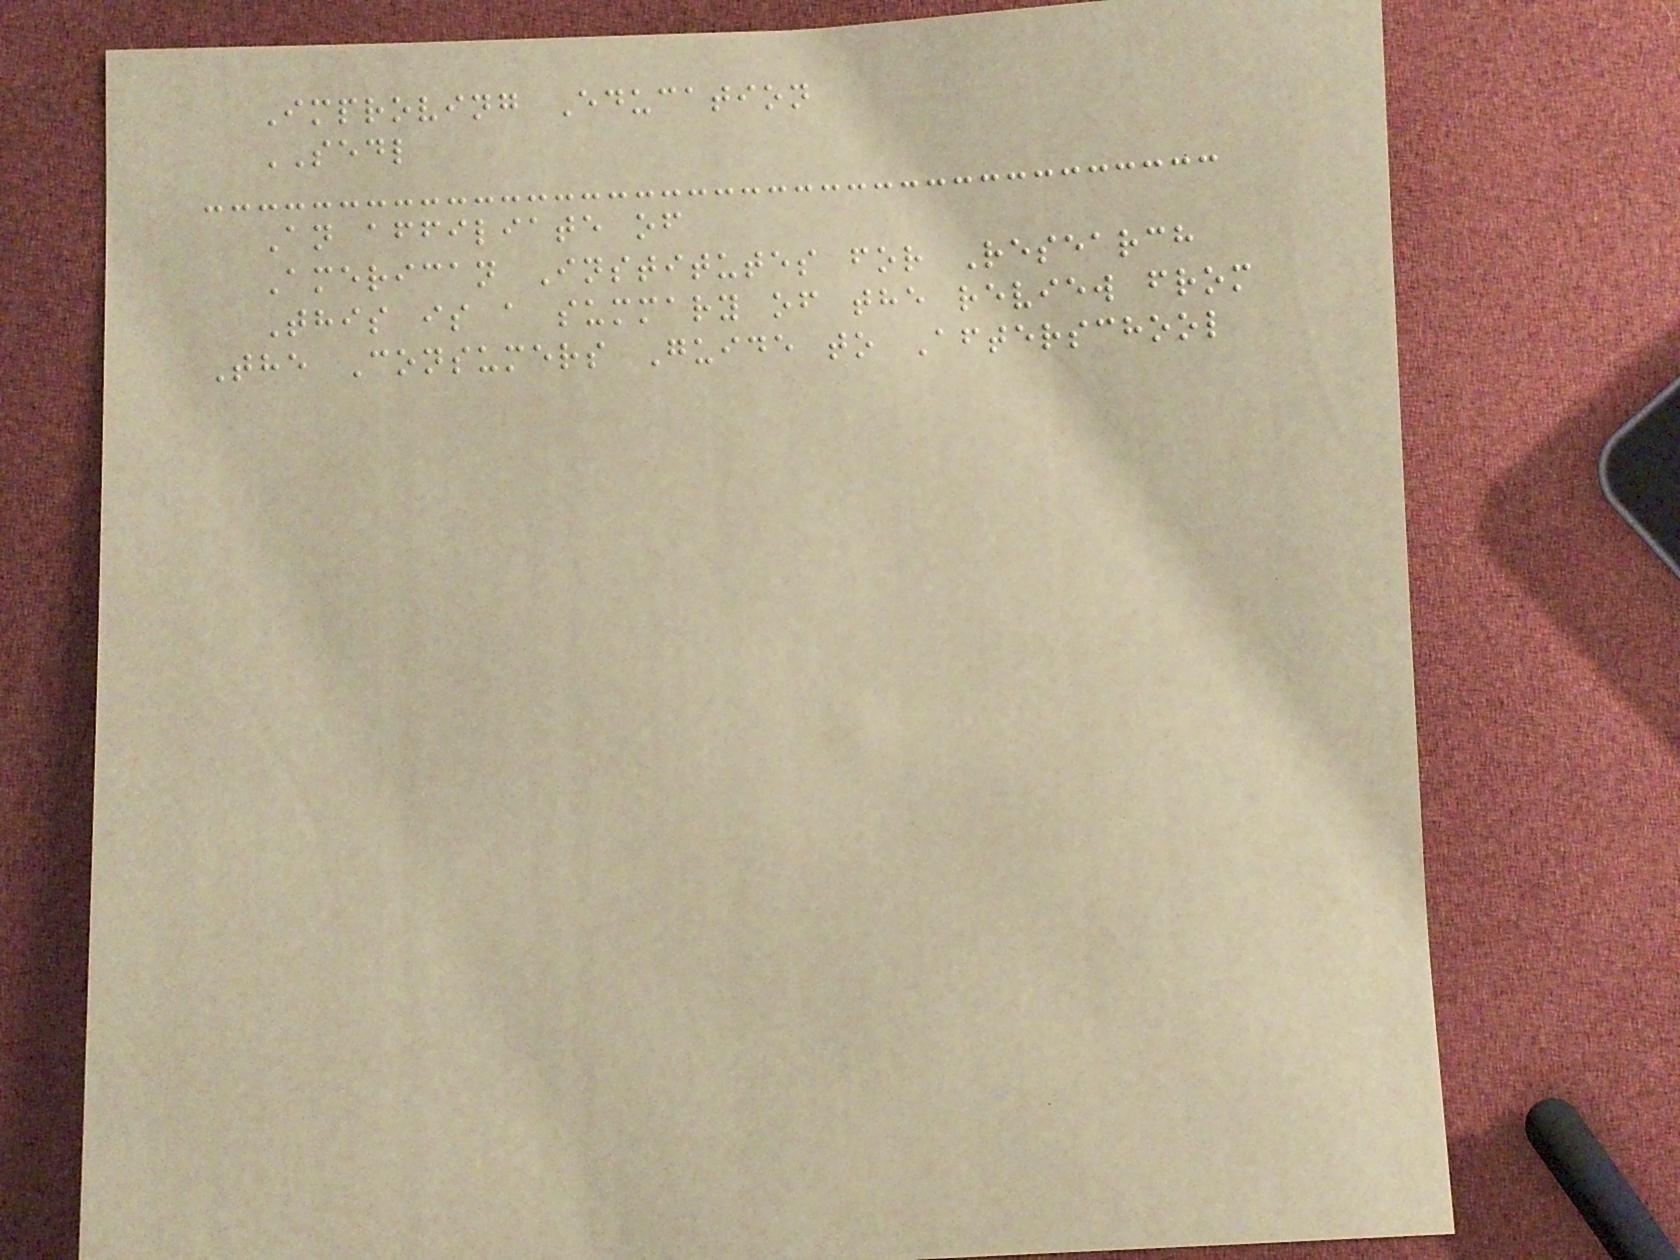Improving Education
SEDL
An affiliate of
American Institutes for Research
This is a summary of the review from
The Consumers Guide to Afterschool
